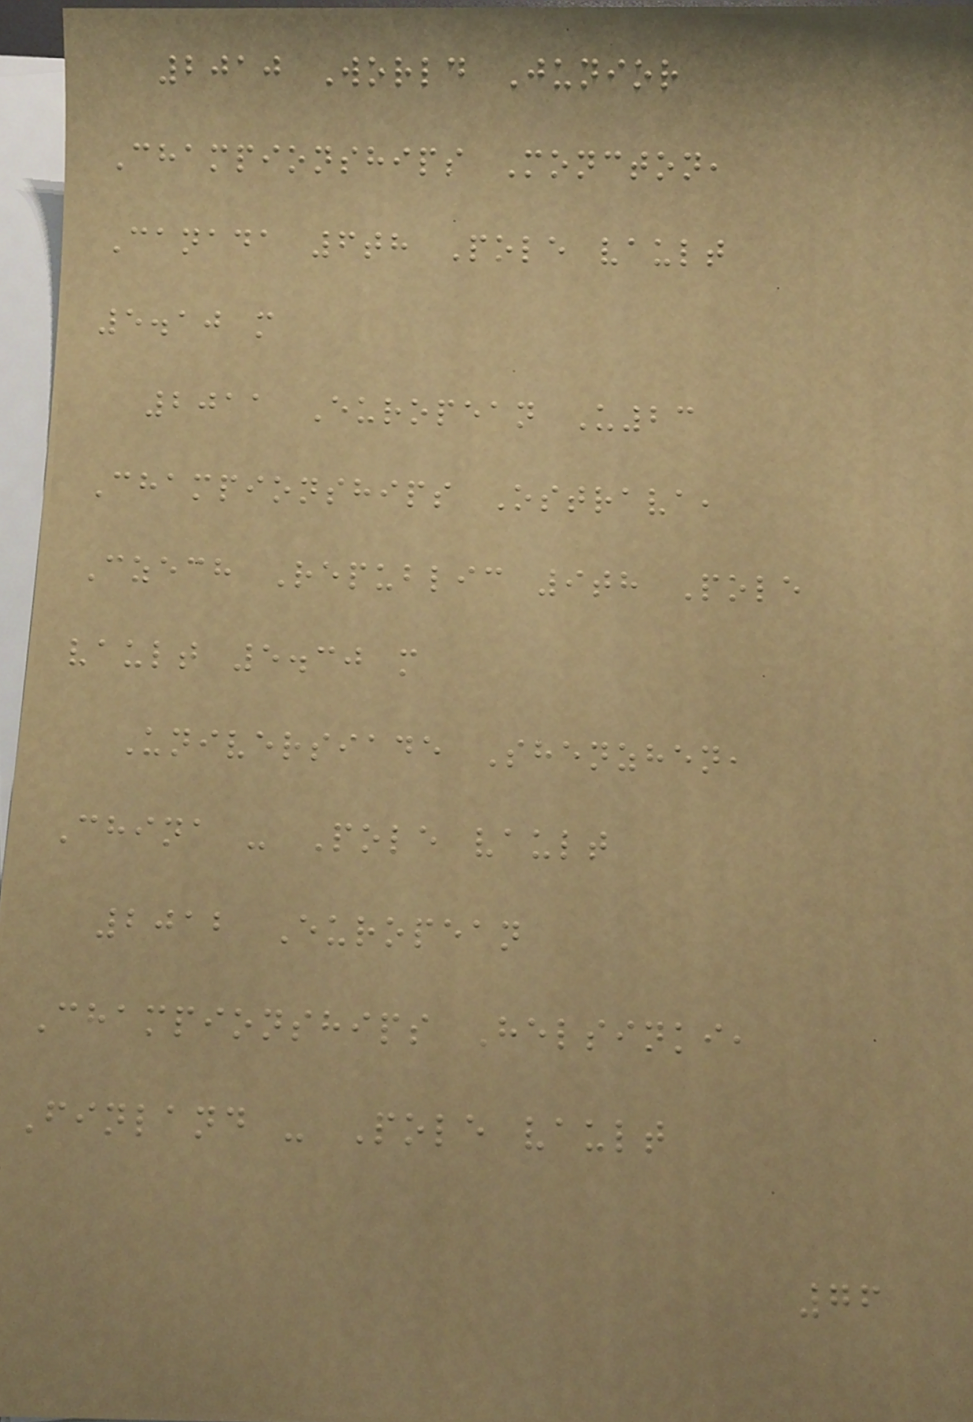2010 World Junior
Championships Moncton,
Canada 6th Pole vault
5.10 m
2011 European U23
Championships Ostrava,
Czech Republic 9th Pole
vault 5.30 m
Universiade Shenzhen,
China - Pole vault
2012 European
Championships Helsinki,
Finland - Pole vault
76
